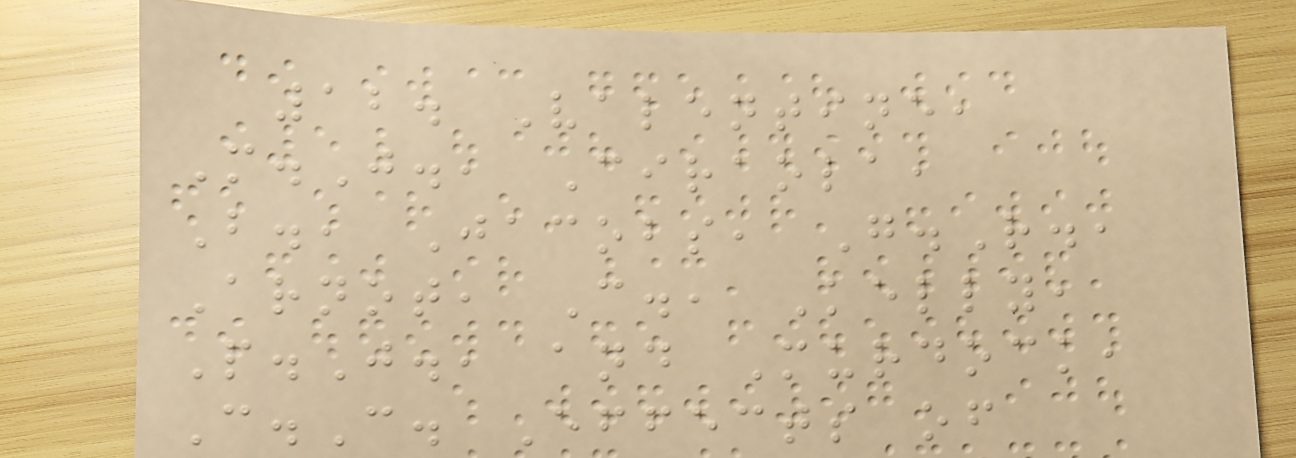12. Valentine,
M.J., Ciraola,
B., Jacobs, G.R.,
Arnot, C., Kelly,
P.J., and Murdock,
C.C. Effects of
